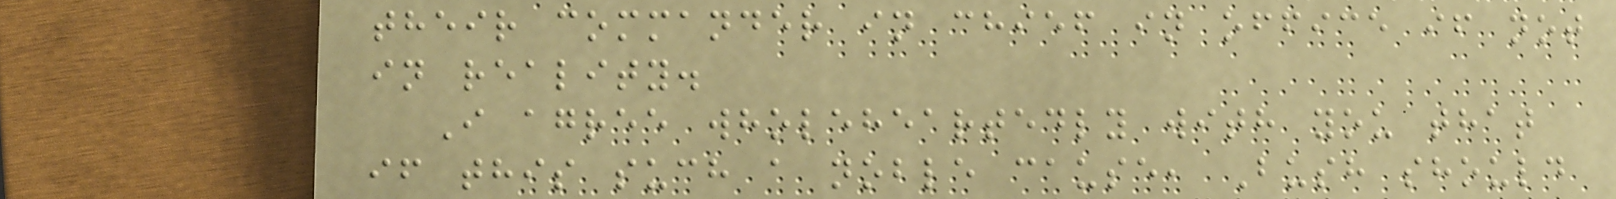their commander in chief in office if not
in reality.
I agree wholeheartedly with you that
if this such a noble cause, Bush should
